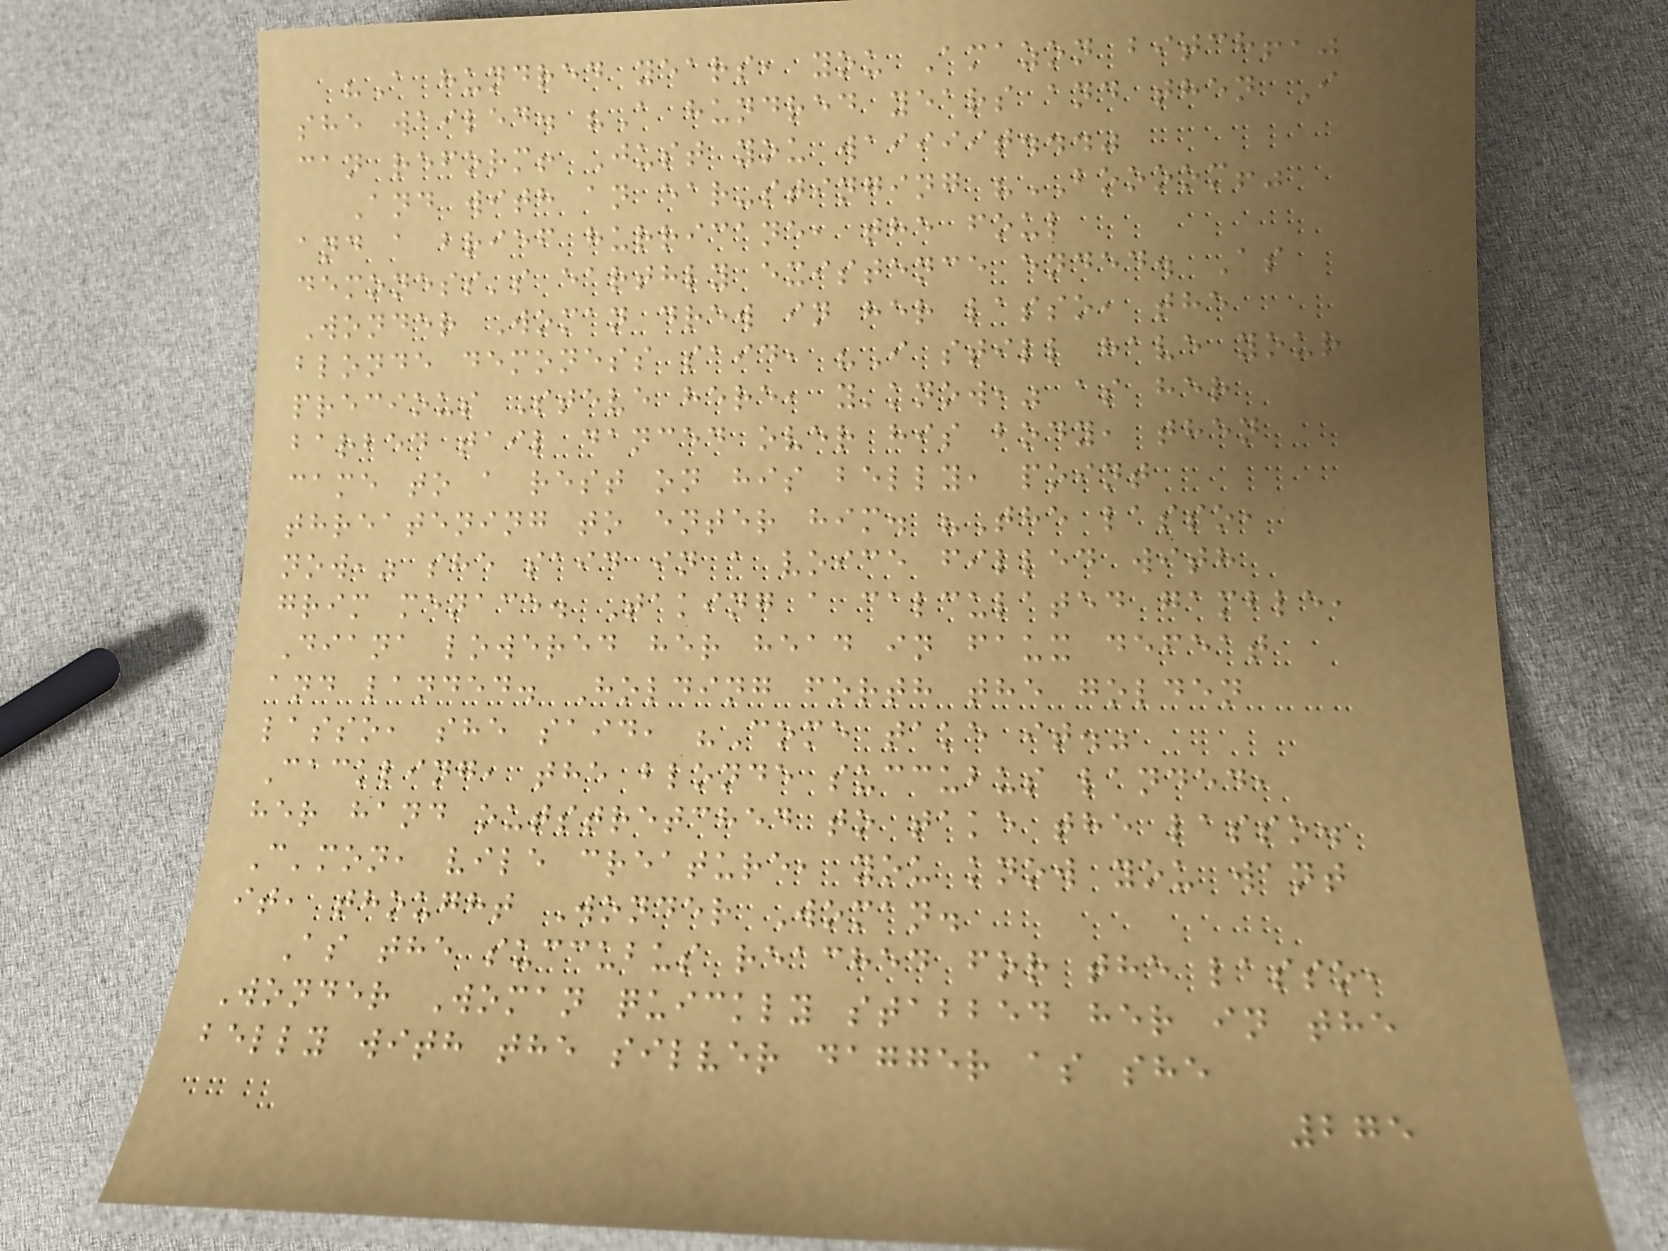"A hundred years, you Amazon bitch!,"
she wailed. "A hundred years and then I
can reform! Just you waiiiit..."
And with an ear-stinging "BOOOOM!"
and a brief hurricane, the foul
demoness's earthly existence ended. As
Wonder Woman drew in her lasso, the
blonde demoness said, "I still have your
precious Steve here, y'know," as her
barbed tail danced over his body, then
came to a rest on his belly, point
threatening to enter him. "The lasso,
now," she said in a voice filled with
grim menace. Taking a calculated gamble,
Diana lowered her head in faux defeat
and landed. Holding forth the golden
lasso, she said, "Come take it."
Cackling, the blonde succubus landed,
her hand outstretched to take the lasso.
C'mon, vile creature, you know you want
it, thought Wonder Woman.
As the succubus reached for the lasso,
Wonder Woman quickly stabbed her in the
belly with the silver dagger as she
275
